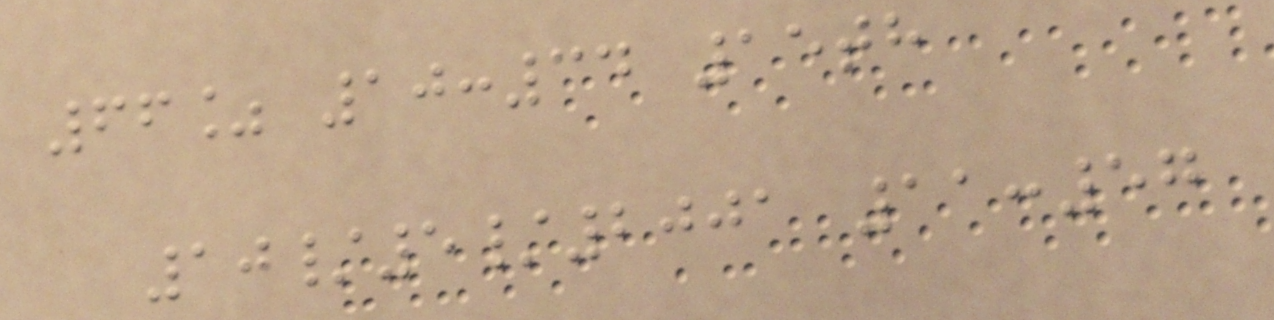66% 10:34 15th
10/5/2001 11:57
